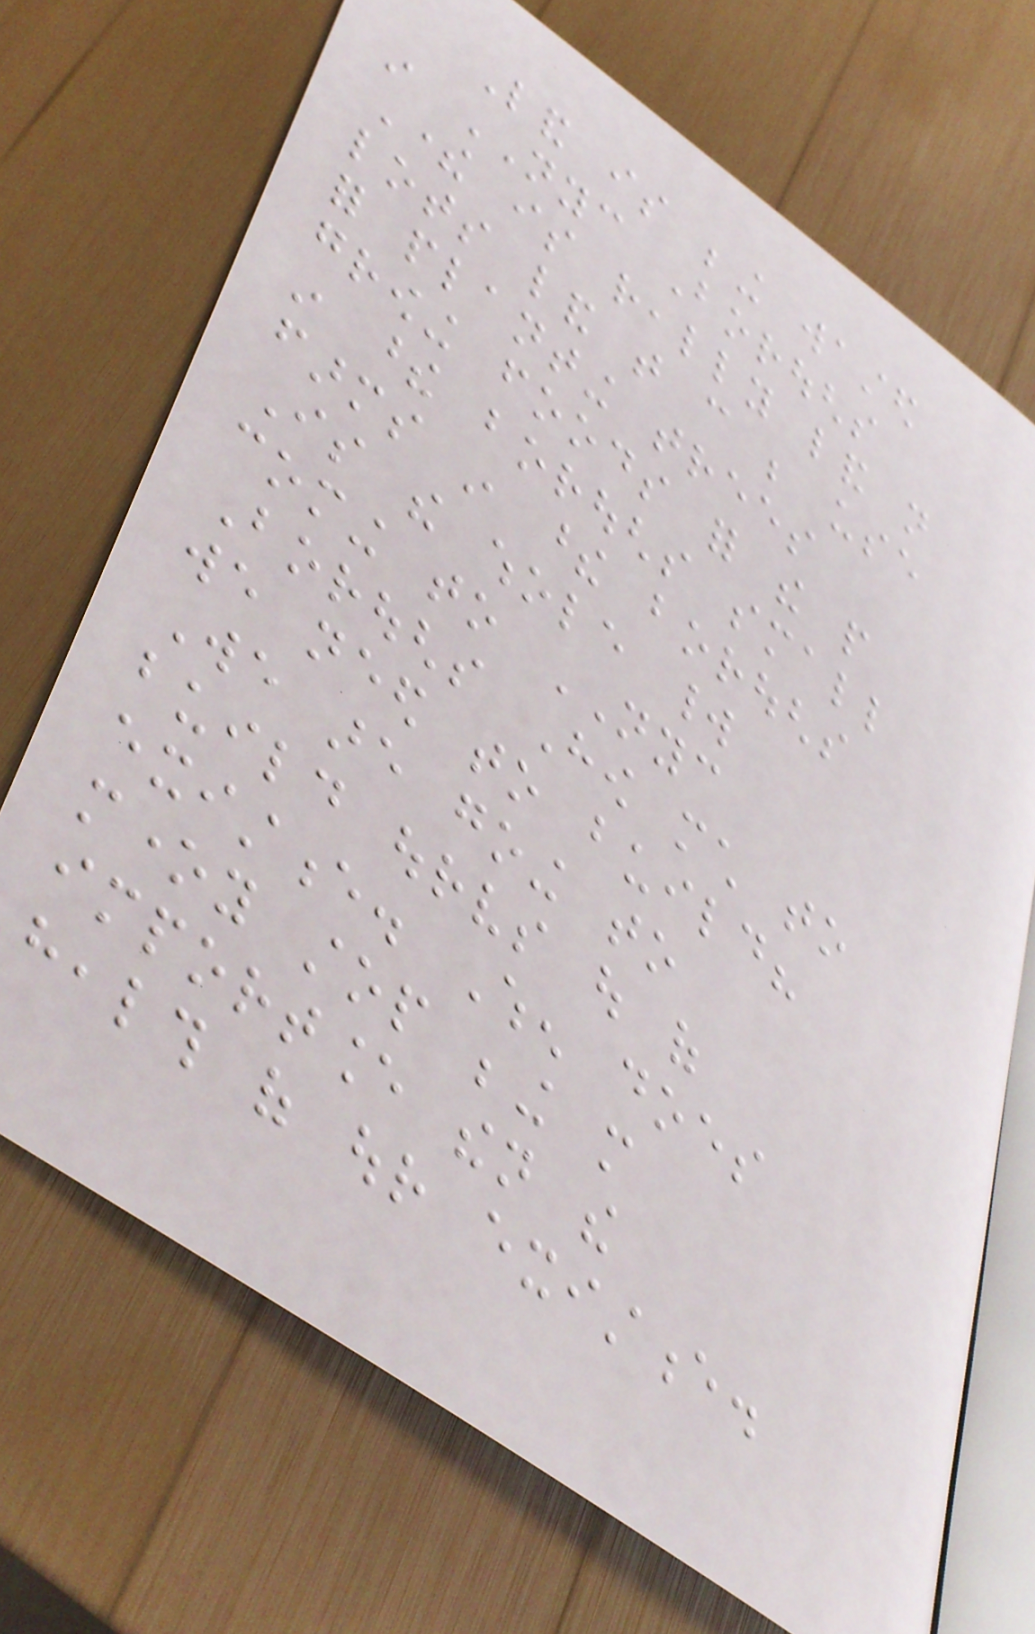Land is being wasted
in NYC Boroughs
There is really land not
lots land that can be use
for planting trees
growing foods for the people
in these boroughs small
farms in these boroughs
Is the whole world
coming to NYC
Boroughs How much to
we need to build?
We are going to
build ourselves out of
existence. When does
money stop being more
importance then the
health of our existence.
